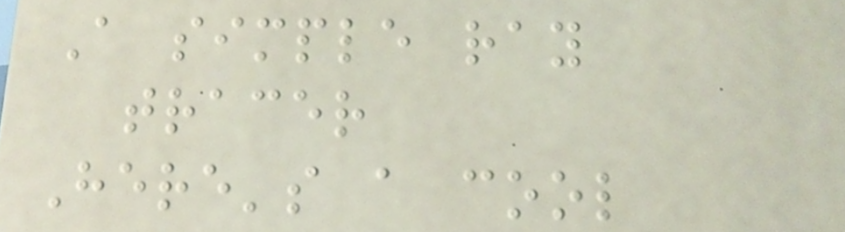A simple ray
tracer
Here's a cool
